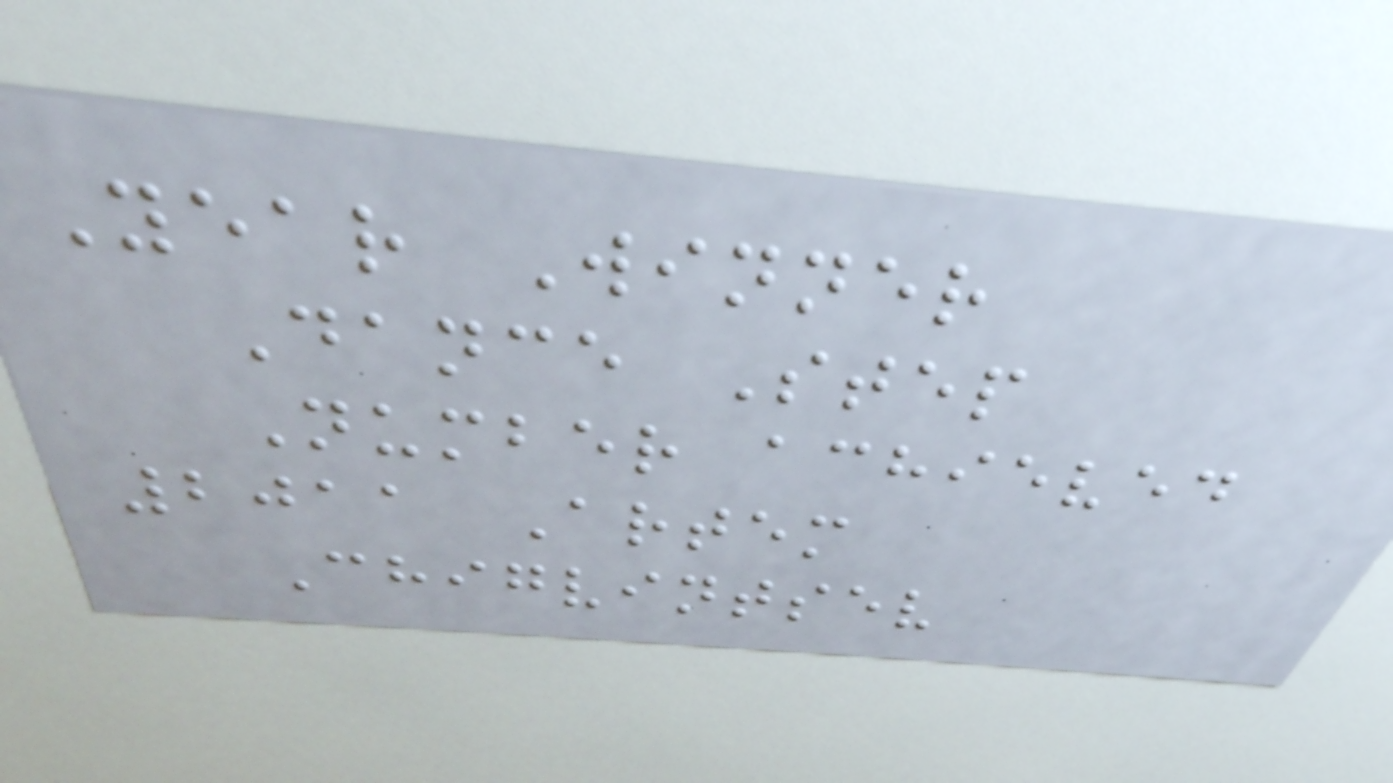Year Winner
Dance Step
Number achieved
2011 Artem
Chigvintsev
